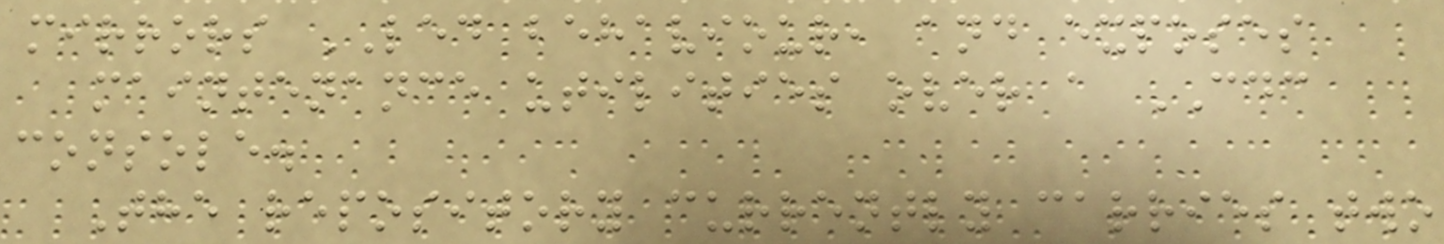mirrors LED behaviour, and exposes
maintenance utilities over a CDC
console.
The repository currently carries two
